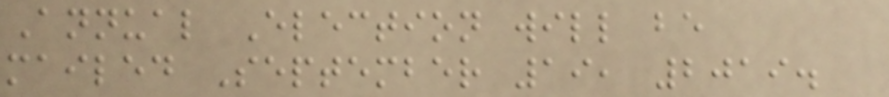Annual Election will be
mailed September 19, 2019.
